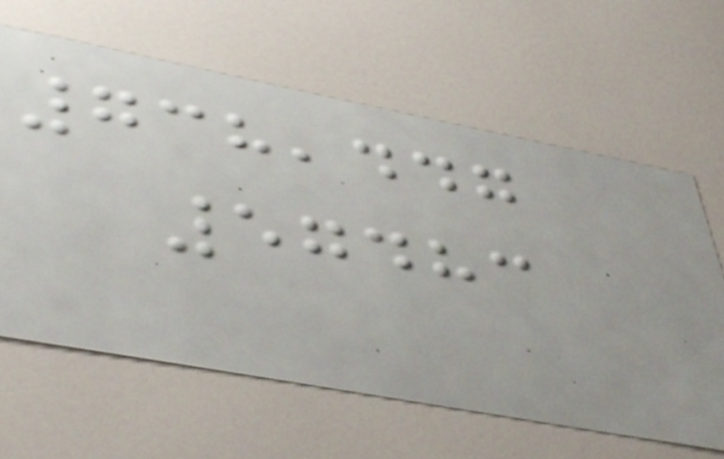738,447
57483
